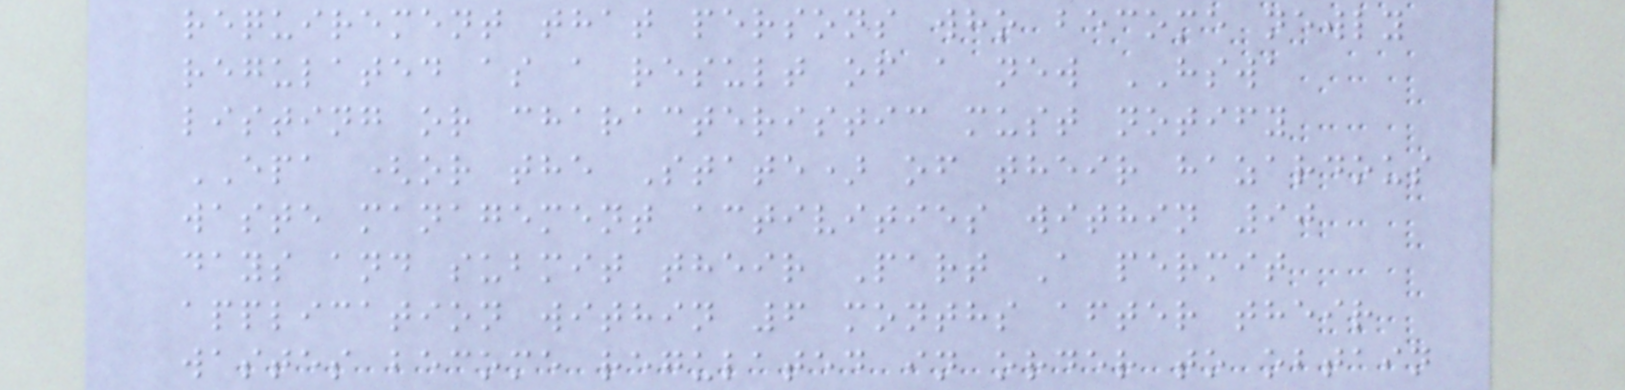requirement that persons who become newly
regulated as a result of a new HSWA
listing or characteristic must notify
EPA (or the State) of their hazardous
waste management activities within 90
days and submit their Part A permit
application within 6 months after their
wastes become regulated in order to obtain
